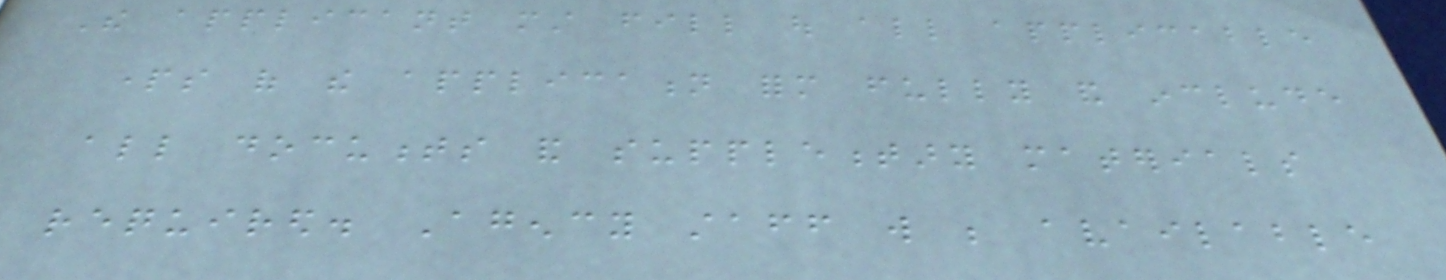The applicant must fill out all applicable
parts of the application form fully and include
all documents and supplementary materials
required. Agency staff will be available
